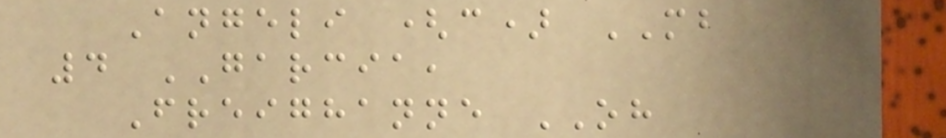Angeli (c) MB
4 GARCIA,
Freighanne OH
